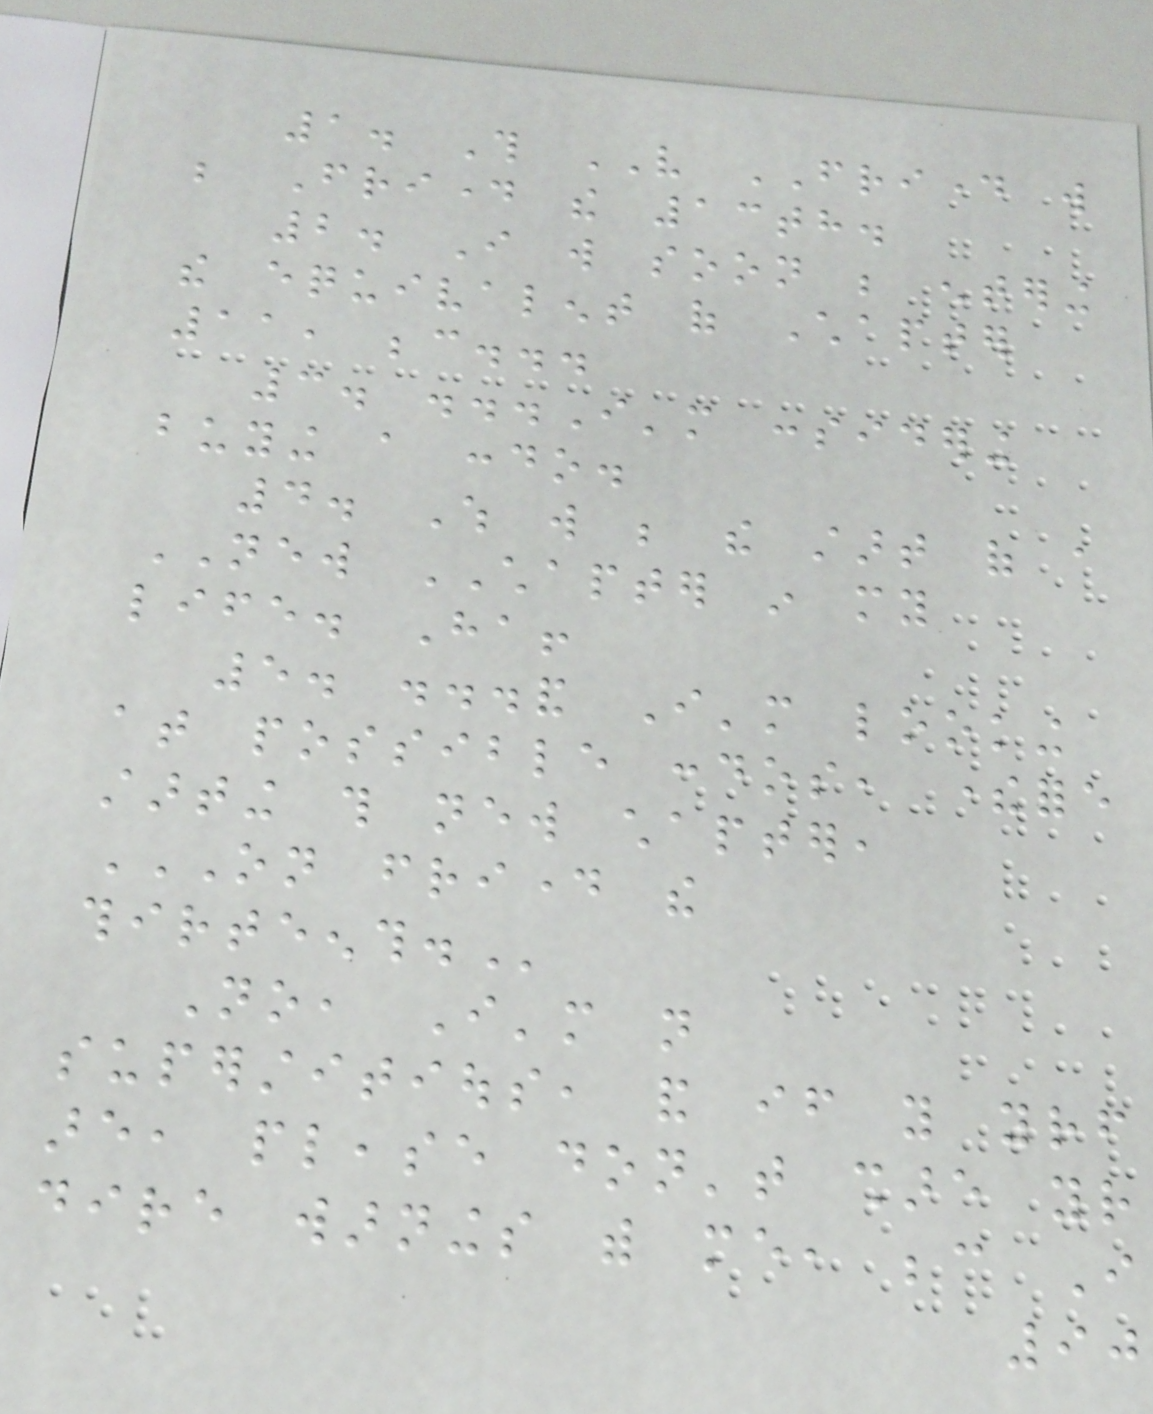1. This VERY FRIDAY will
be Friday the 13th.
2. I will soon be entering
the equivalent of Chapter
11, because...
3. ...I'm considering
buying a condo.
4. Which will be the start of a
NEW CHAPTER in my
life. Ha!
5. ...and I'm looking
at possible condos, therefore
starting this new chapter,
ON FRIDAY THE
THIRTEENTH.
No, I'm not
superstitious, and if you yourself
are, please don't share your
dire warnings with me, because I
90
